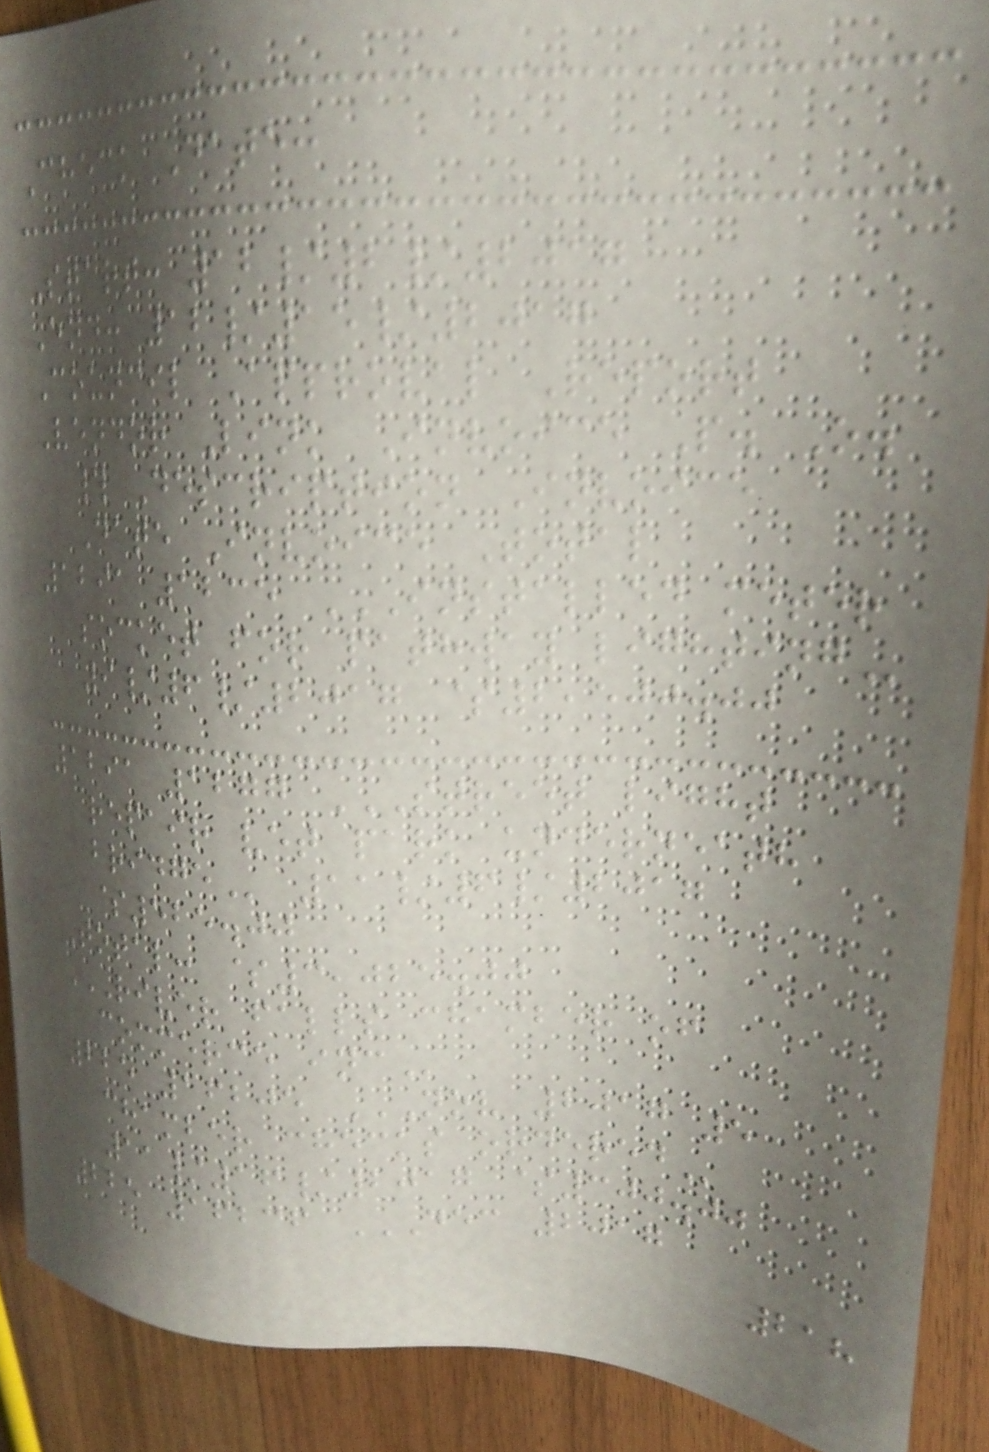Check Date:
Start: 12/2/2017
End: 12/15/2017
Council Approval Report
Vendor Link Invoice P. O.
# Description Invoice
Date Invoice Total
1291 1235 INSTALLED METER
SOCKET FOR PATHWAY LIGHTING
9/6/2017 $2,500.00
1291 1277 STREET LIGHT
REPAIR VET PARK UNDERNEATH
BRIDGE 11/6/2017
$525.00
Total: $3,025.00
RIVER FALLS CHAMBER OF
COMMERCE INC
225 16205 NOV 2017 5
CHAMBER CHECKS ORDERED
11/16/2017 $300.00
225 16236 DEC 2017
218
